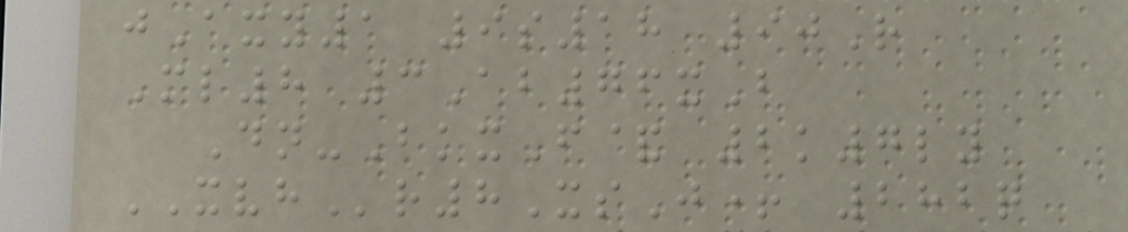jAxy1 9s18 90R
Ml8 3Ab76xB
Dn-BkxF& 2k7ly
XVHr8XsJ+ 282q
